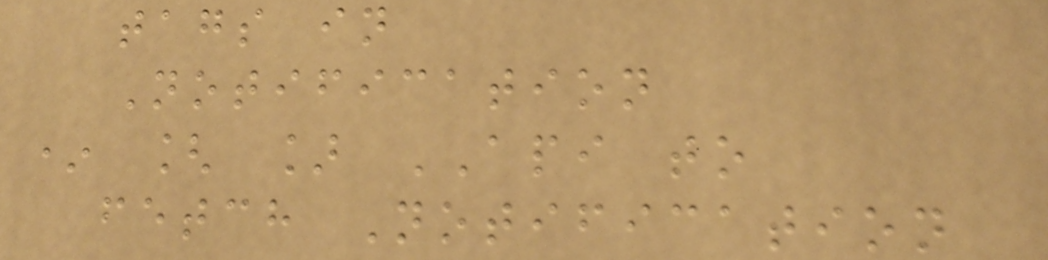tags in
Notification
* [ ] API to
fetch Notification
